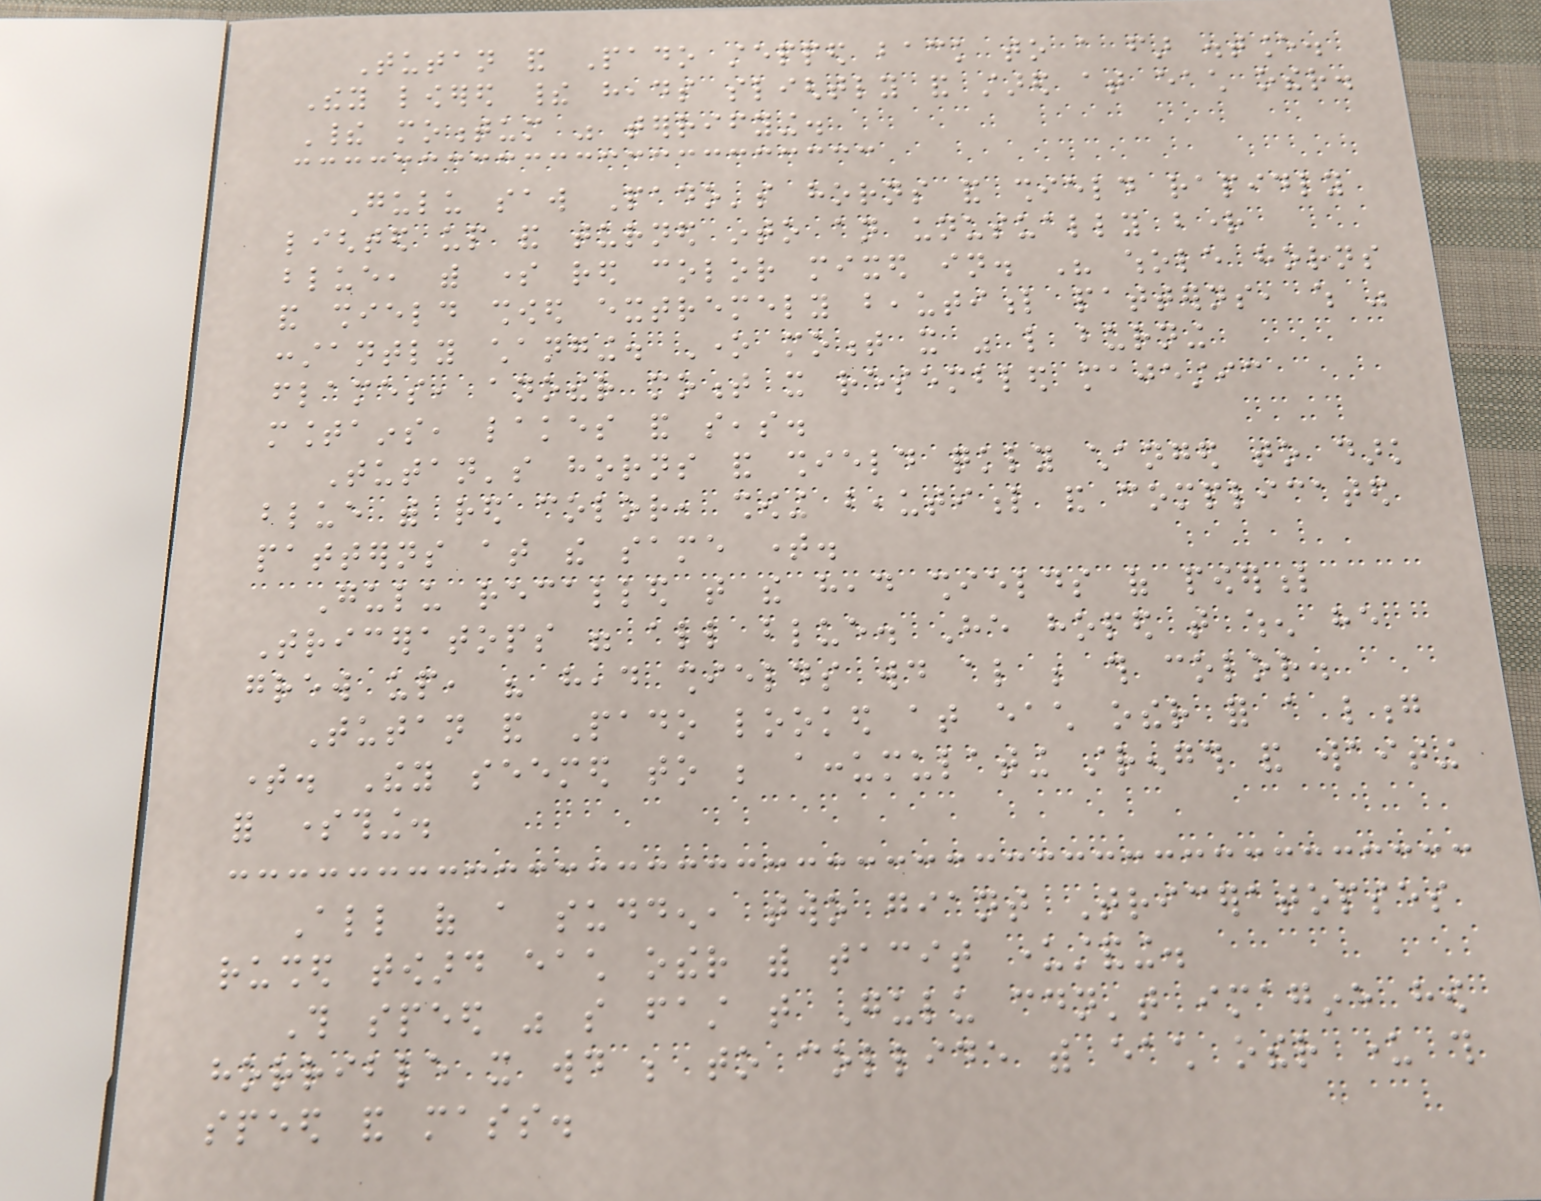Tutan and Pado stepped back to a far distance.
They lowered their heads slightly and stared at each other.
Their momentum was terrifying.
Gulu saw Pado's horns and shield rapidly
lighted up and turned into an unusually bright
blue, with some red color mixed in. His whole horns
and shield showed extremely beautiful patterns, which was
constantly changing. One moment it was like burning
flames, another moment it resembled majestic
mountains, lakes and seas.
Tutan's horns and shield quickly changed to dark
blue with red color, showing beautiful and complicated
patterns at the same time.
Gulu recalled that the head shields of powerful
Triceratops were all blue. He hoped that when he
grew up, his head shields would also be this color.
Tutan and Pado looked at each other for a long
time. They seemed to be accumulating strength and waiting
for something.
All of a sudden, two giant Triceratopses
rushed toward each other with tacit understanding.
This speed was so fast that Gulu couldn't imagine how
horrible it would be to collide with each other under this
speed and mass.
